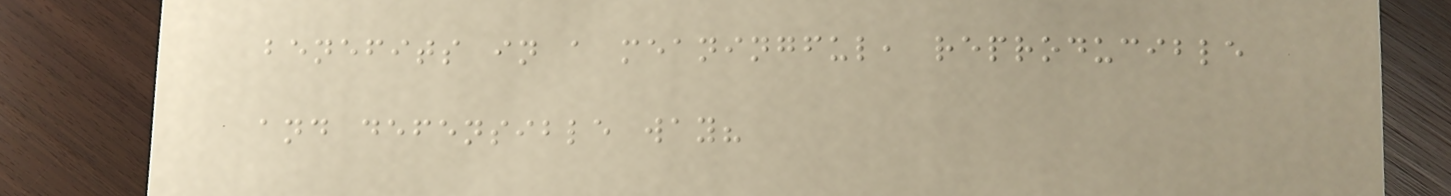benefits in a meaningful, reproducible
and defensible way?
